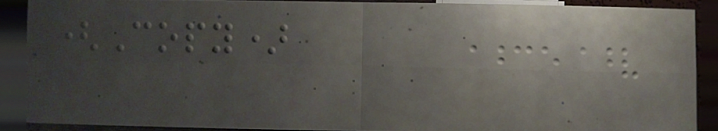(Copy)
